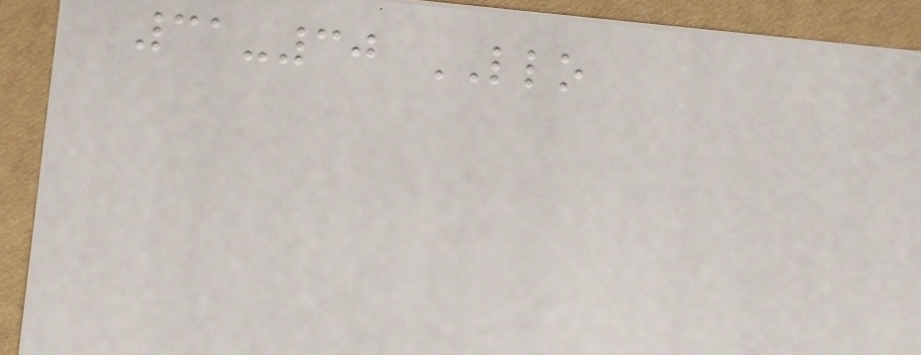31-30 LLO
